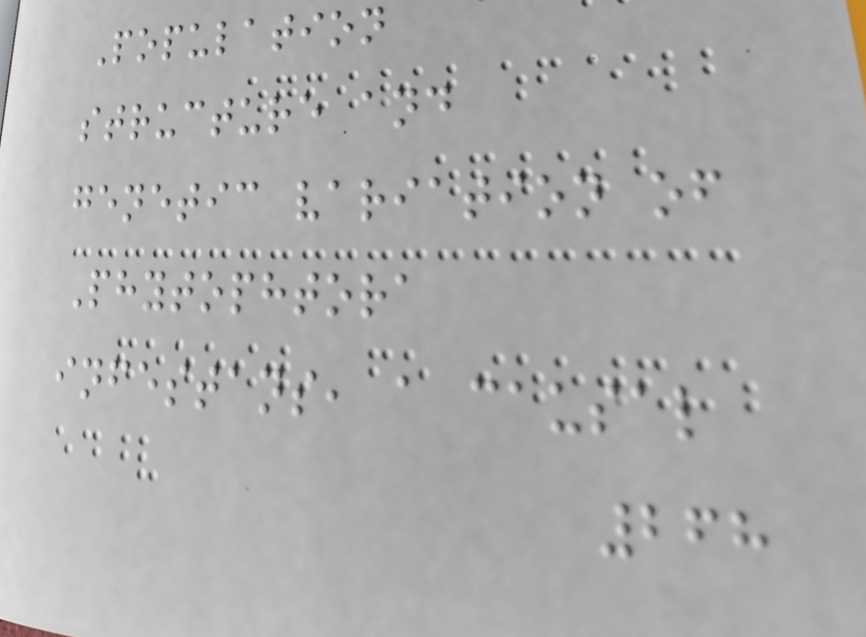Population
structure and
genetic variation of
Phytophtora
infestans, a causal
268
